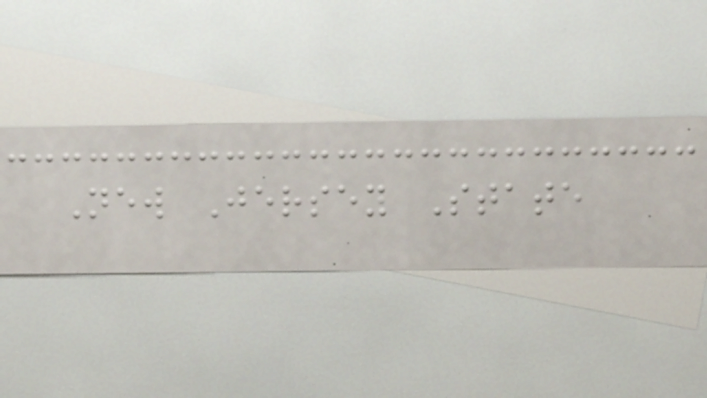New Jersey State
